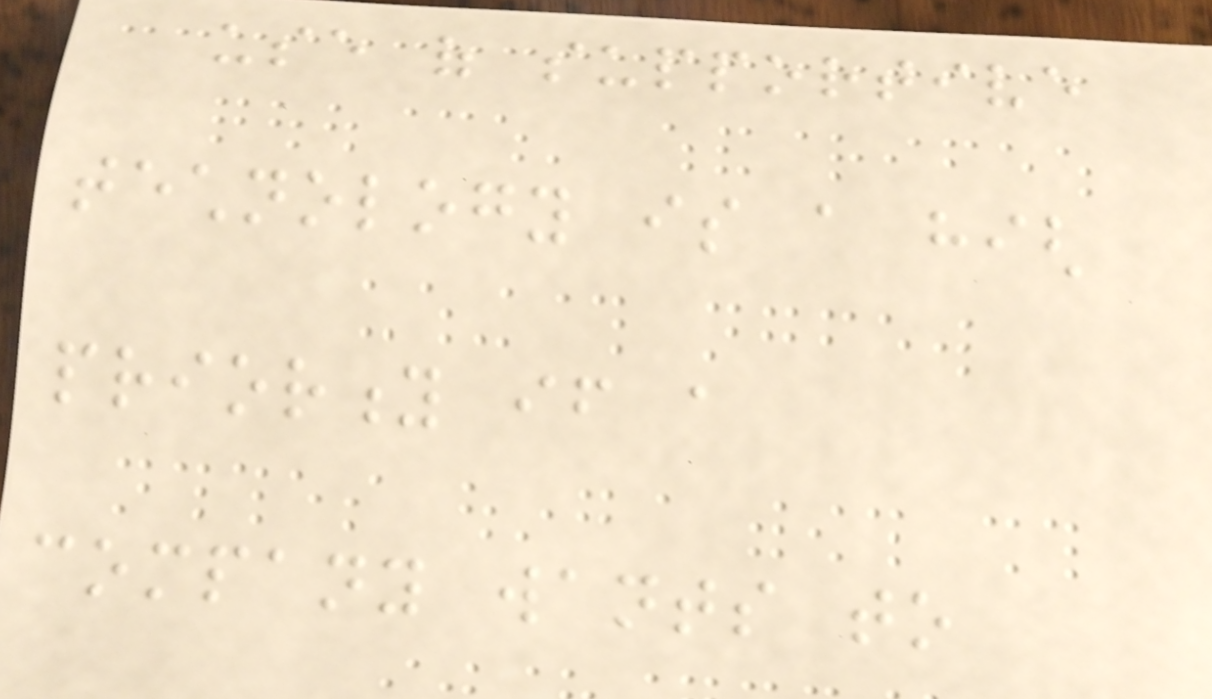use of supportive
technology is a high
priority if a
company wants to
